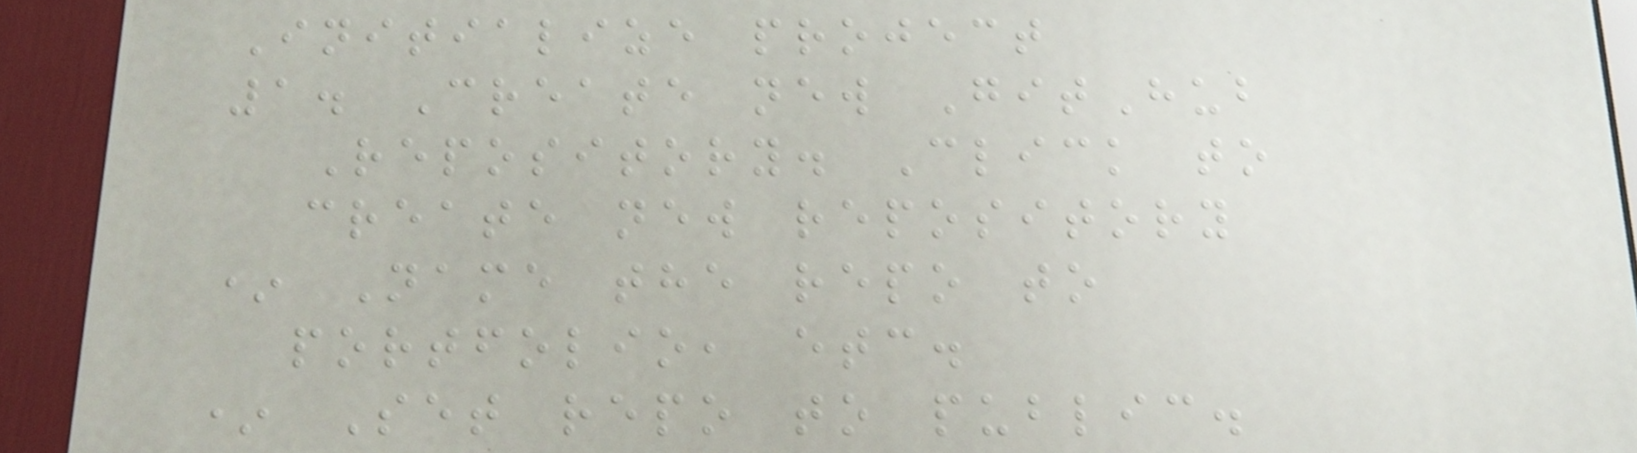Initialize project
1. Create new GitHub
Repository. Click to
create new repository
* Name the repo to
portfolio, etc.
* Set repo to public.
